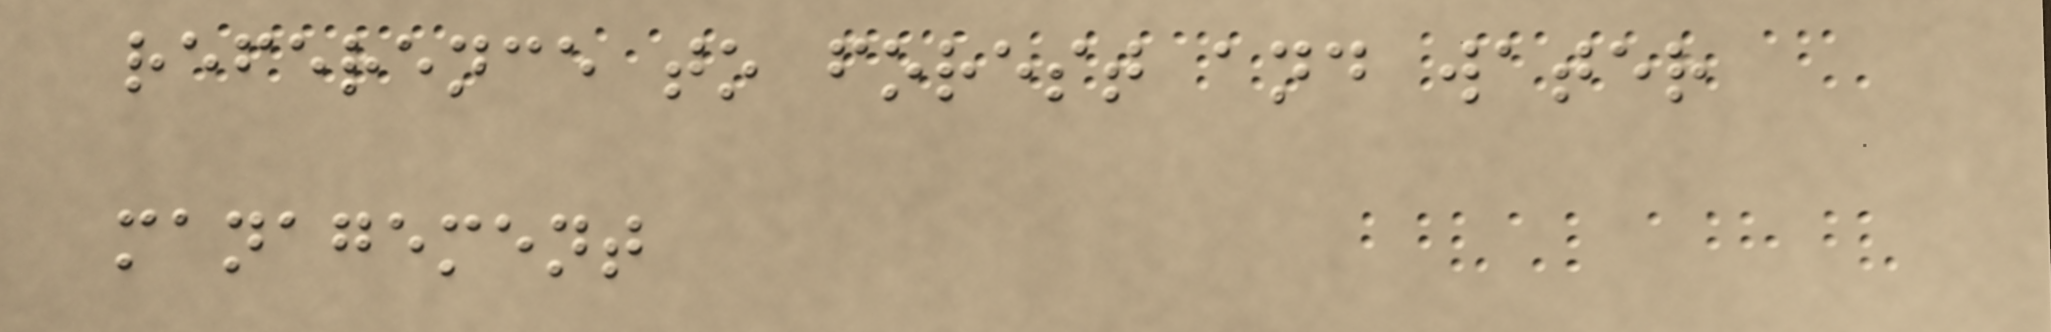reference to forest and water
management
